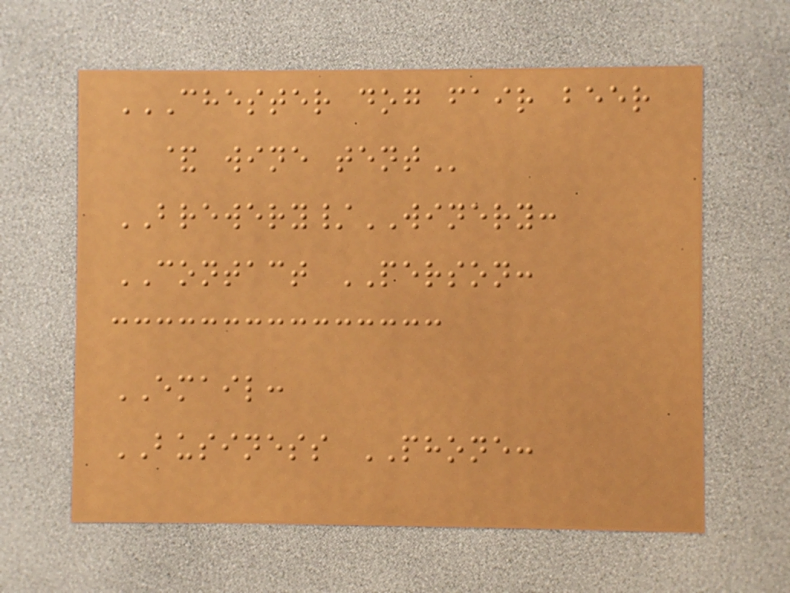CHESTER DOG FAIR BEER
& WINE TENT
BREWERY/WINERY:
CONTACT PERSON:
EMAIL:
BUSINESS PHONE:
